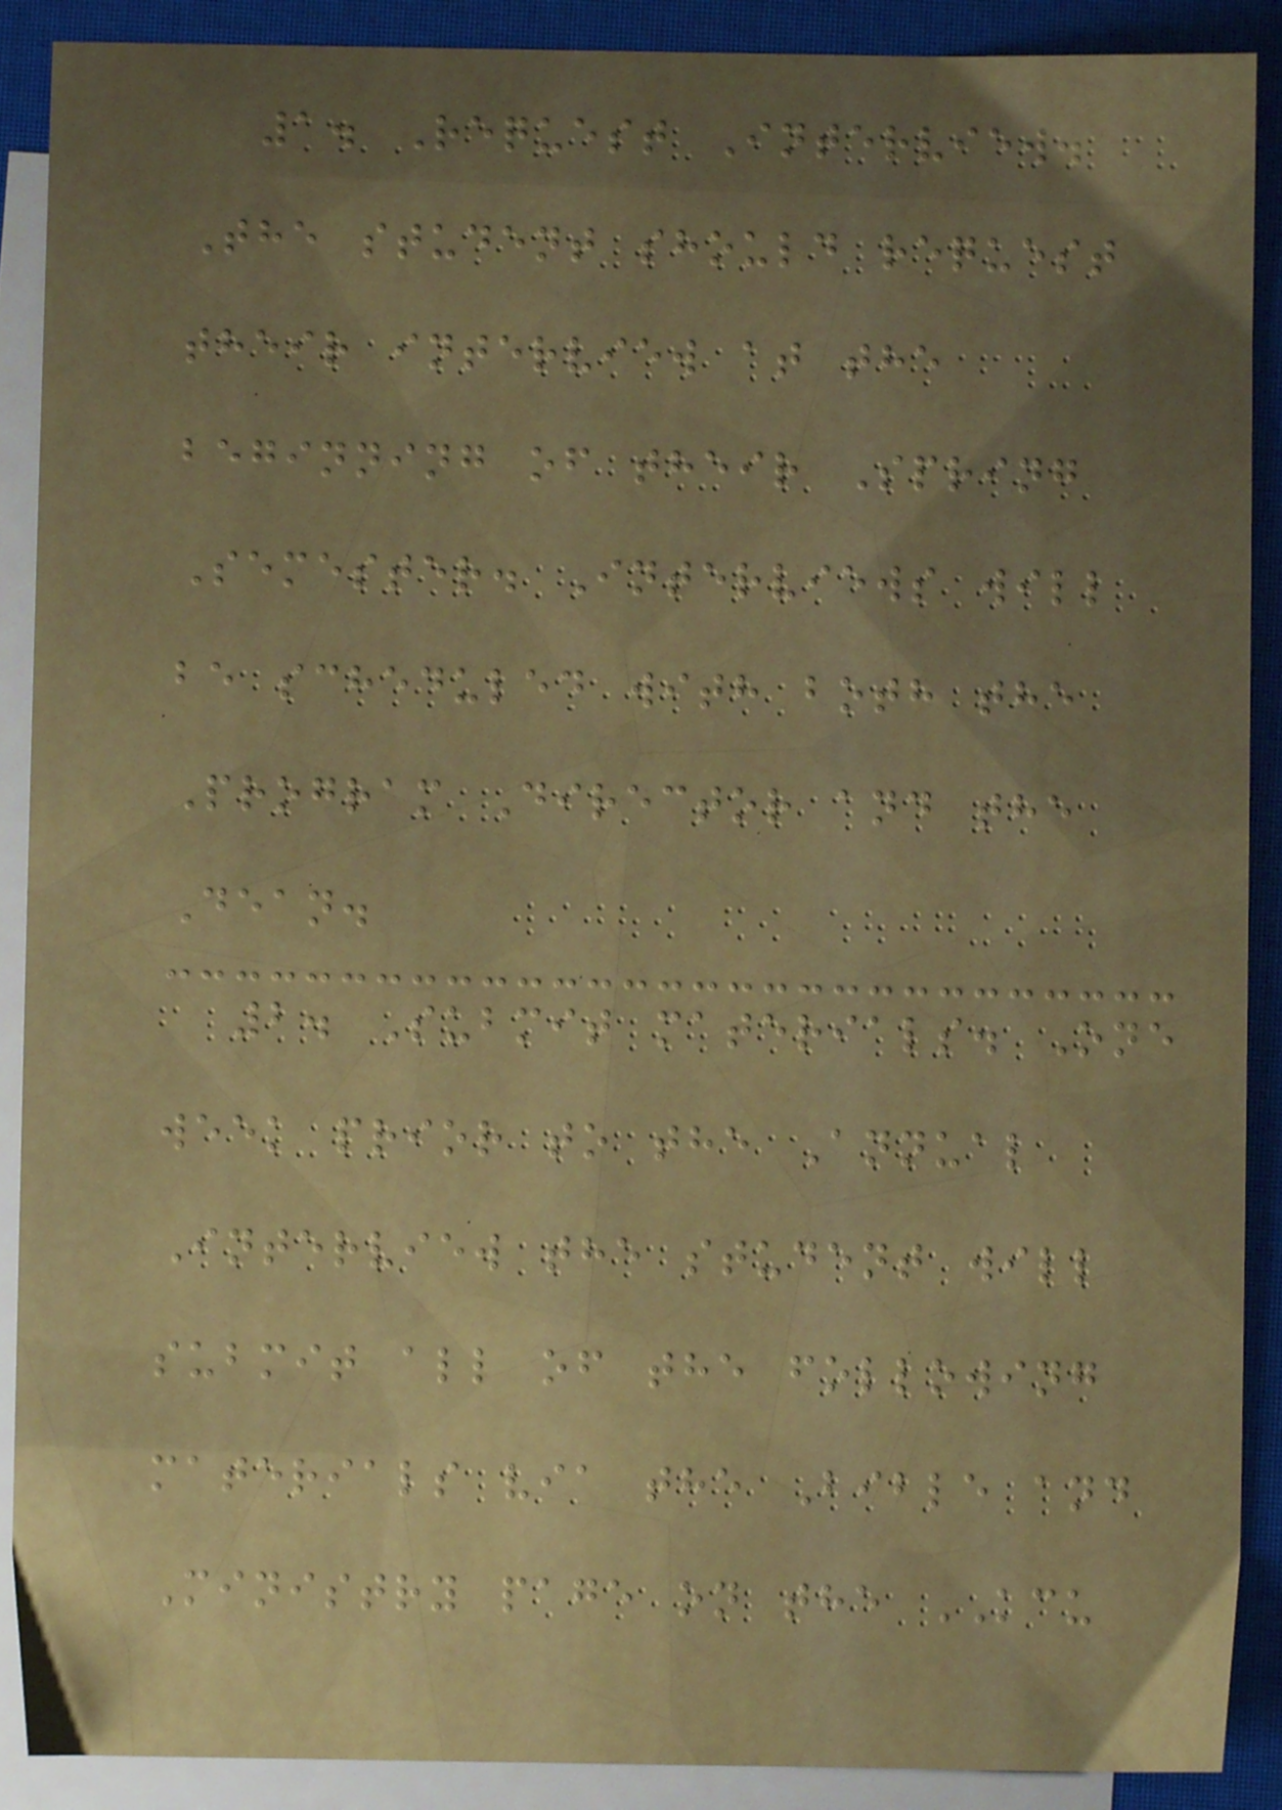1. Request Interview.
The student should request
their interview at the
beginning of their Spring
Semester. Interviews will
be scheduled with both the
Program Director and the
Dean.
2. Submit materials. One
week prior to the Annual
Interview the student will
submit all of the following
materials via the Bible and
Ministry page on the KCU
